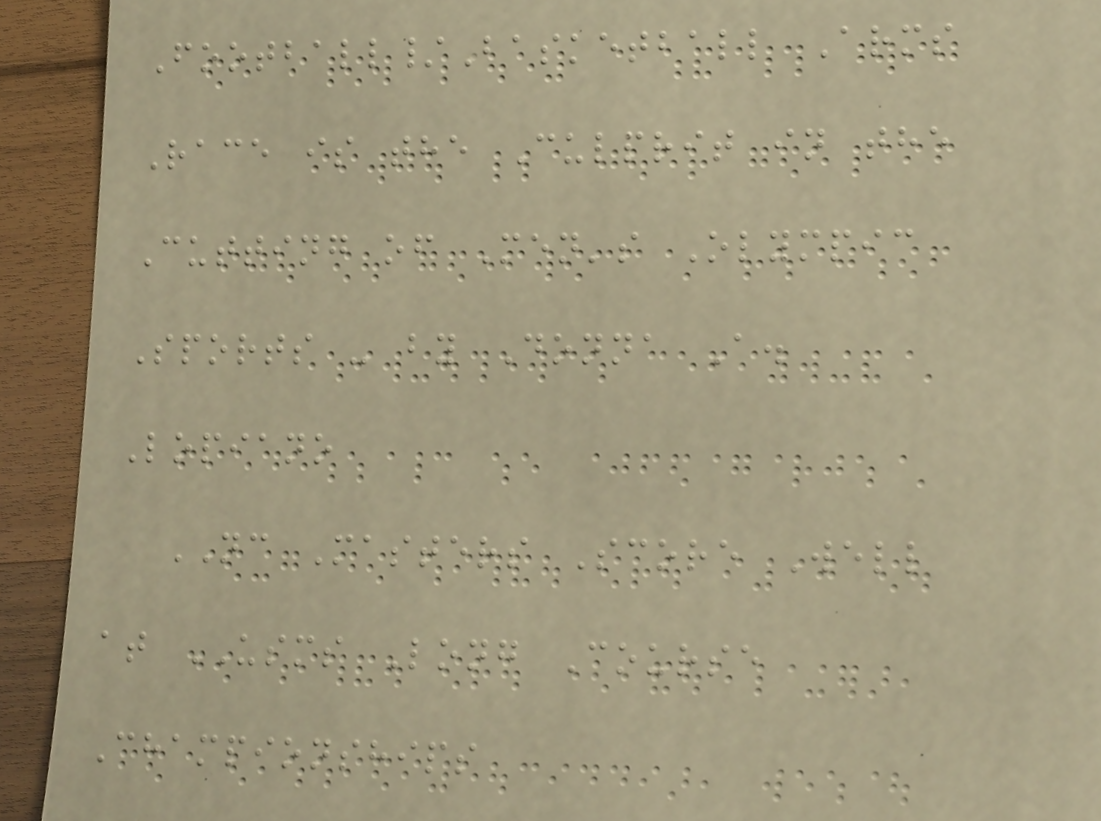Football/Basketball Arms
Race is the Culprit in the
Cutting of Men's Olympic
Sports - by Donna A.
Lopiano
NC Masters Score Well
at USMS Long Course
Championships
